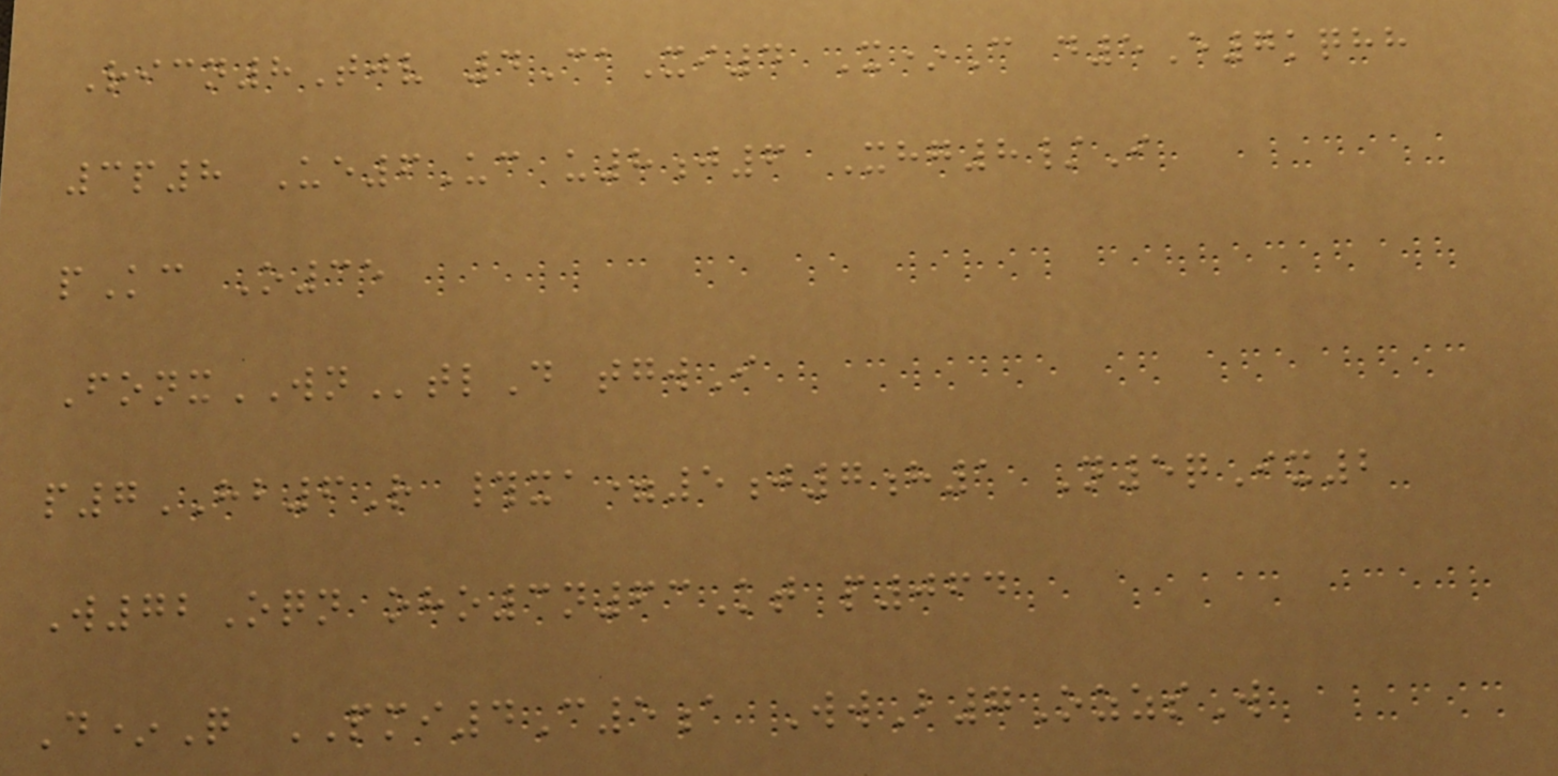Ricn8Tjv 4CaXi4 X*C d5E7kqhh
3p8 Ue6Uc u8j6 Xhg8/I
pKc O35
FonxWNtlD tgwI
p7HB6R #xa=5j7h1 N5qIx2
W72Oqn oho3n63Kt p064
D*Q PMI4C5a WwB7OzzsW
